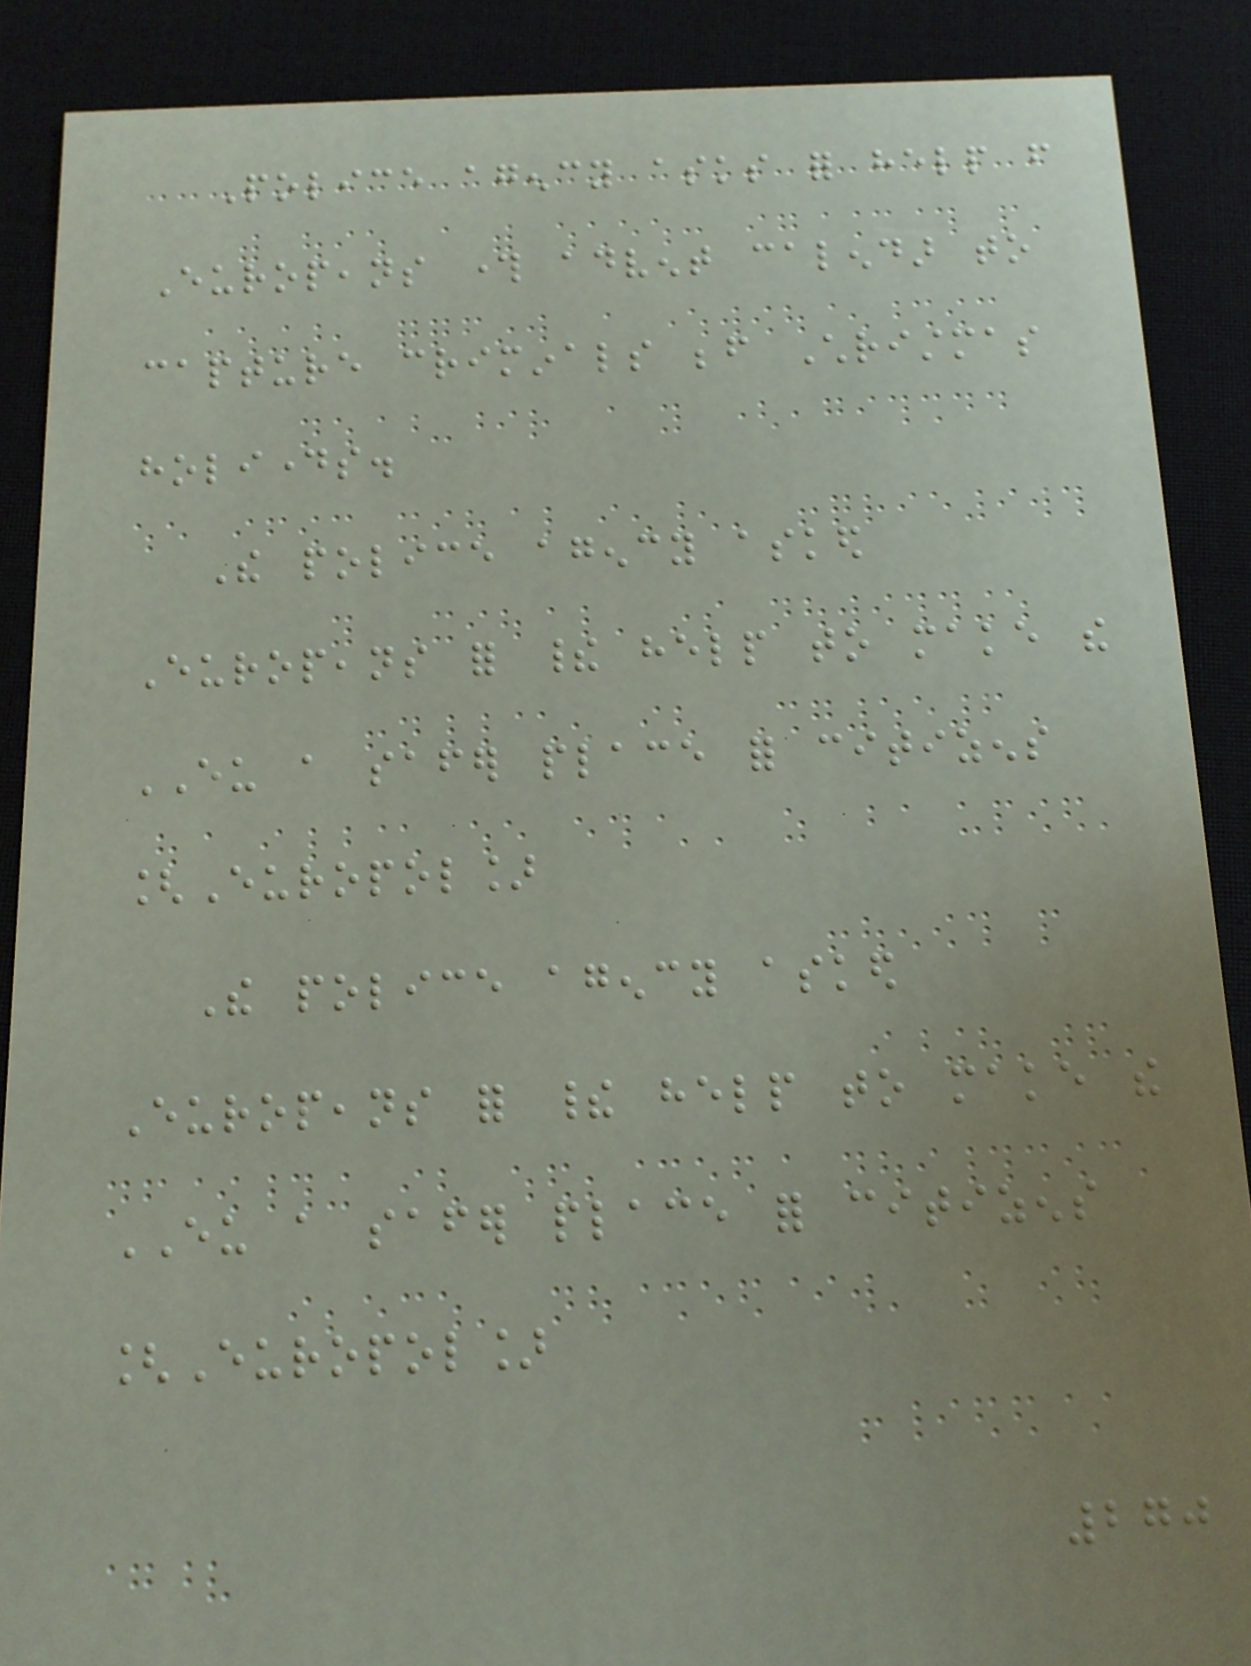Police agency asks for help from
Europeans through advent calendar to
capture criminals before Christmas
holidays.
The police agency asked
Europeans for their help to make the
EU a safer place for citizens
[Europol]
The police agency asked
Europeans for their help to make the
EU a safer place for citizens
[Europol]
270
